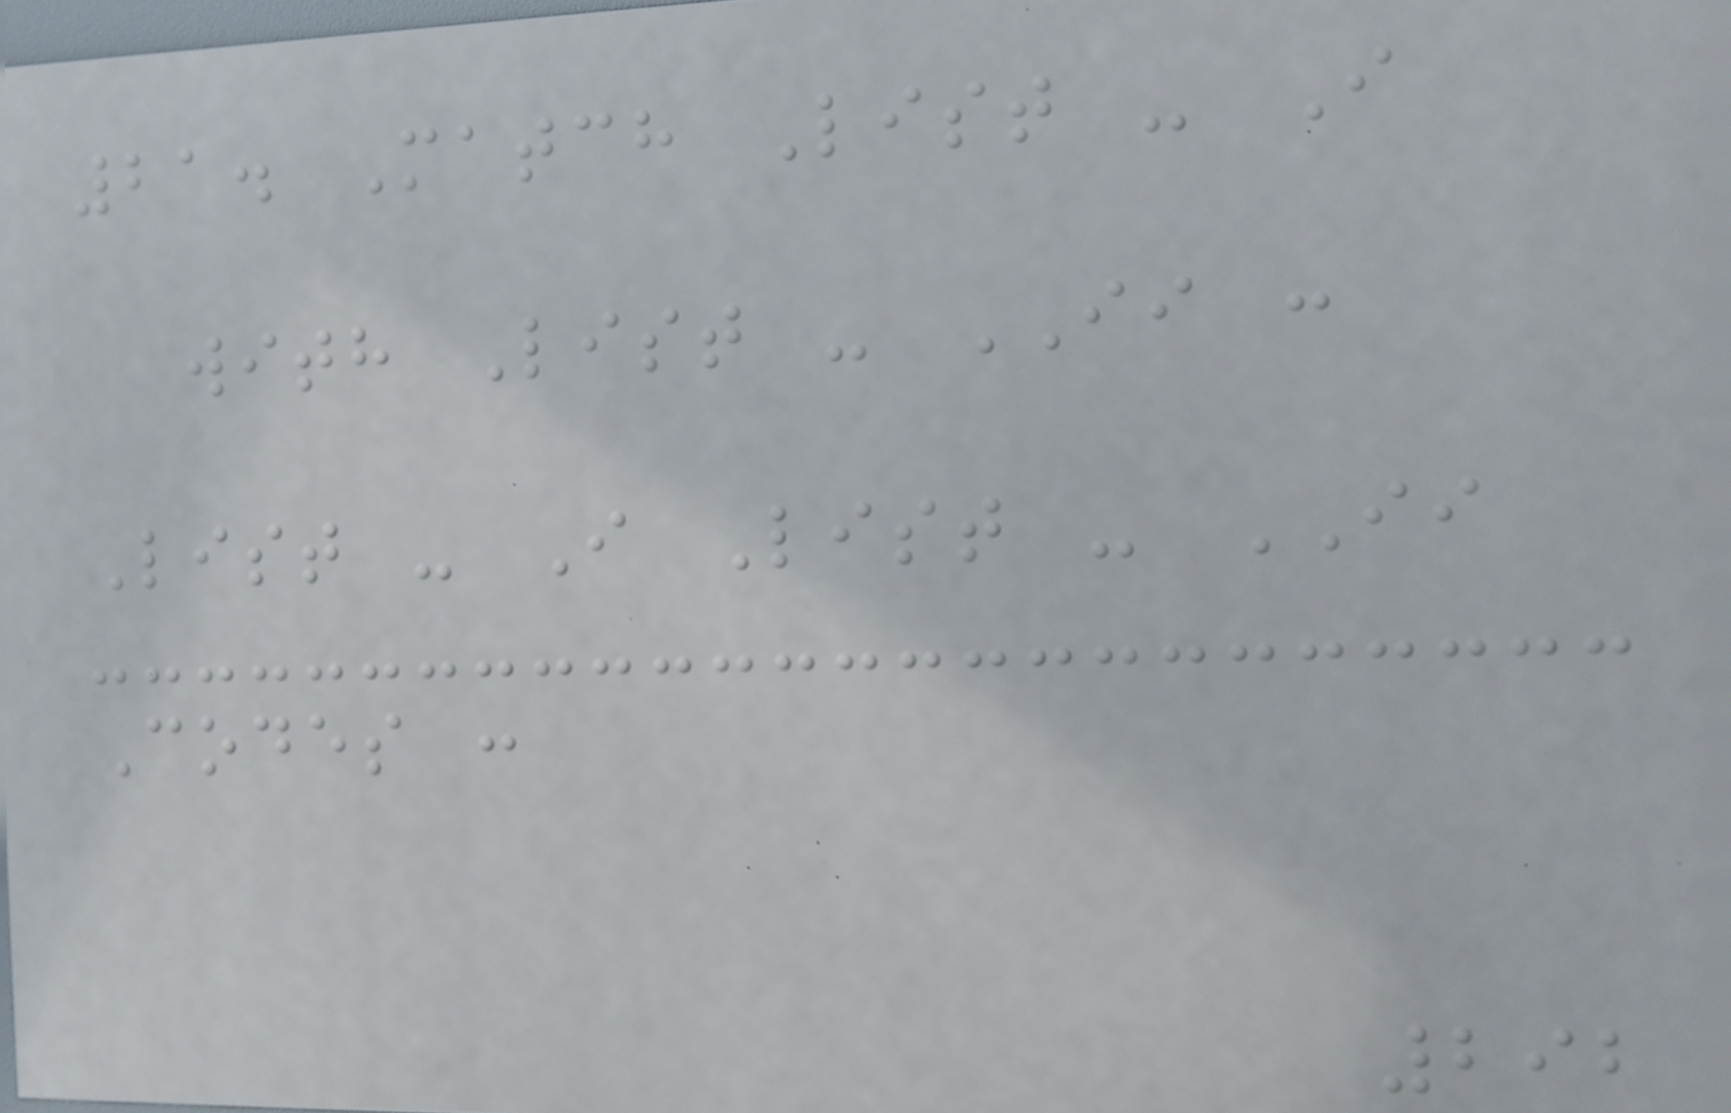21. Match List - I
with List - II :
List - I List - II
Codes :
292
